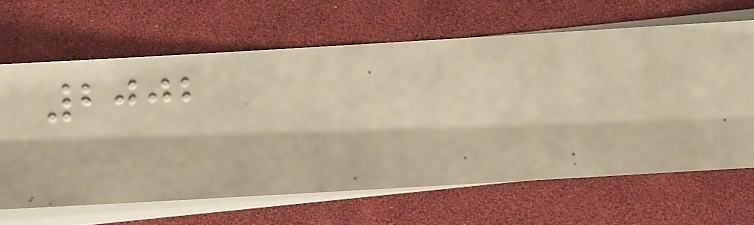2002
